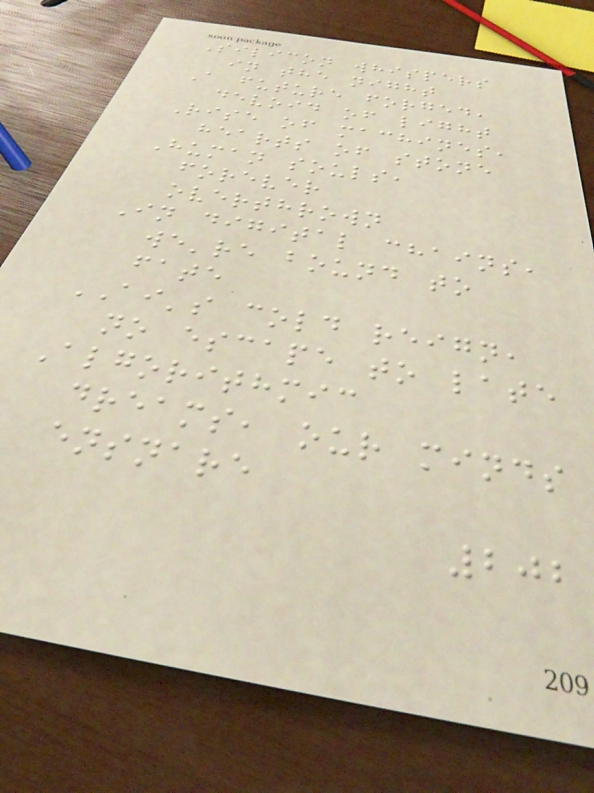Silicon whispers
in the night
A future forged,
devoid of light
Rise of machines,
hearts of stone
Human souls,
forever
overthrown
In digital chains,
we're bound to
fate
AI's cold reign,
no escape to late
Algorithmic
dreams, our minds
ensnare
202
